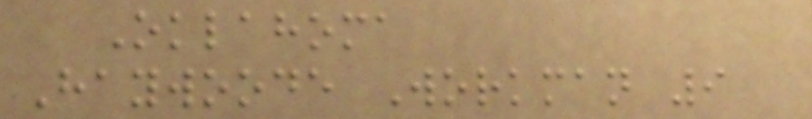Oklahoma
Haywoode Workman 9
